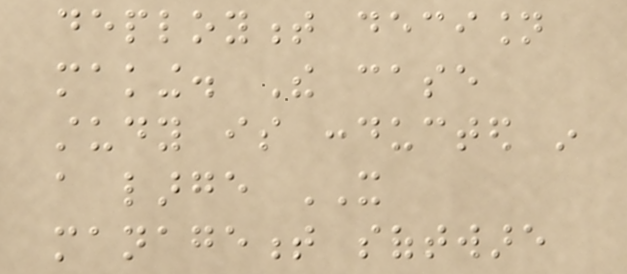deployment decision
making. The case
study is conducted in
a large IT
management software
